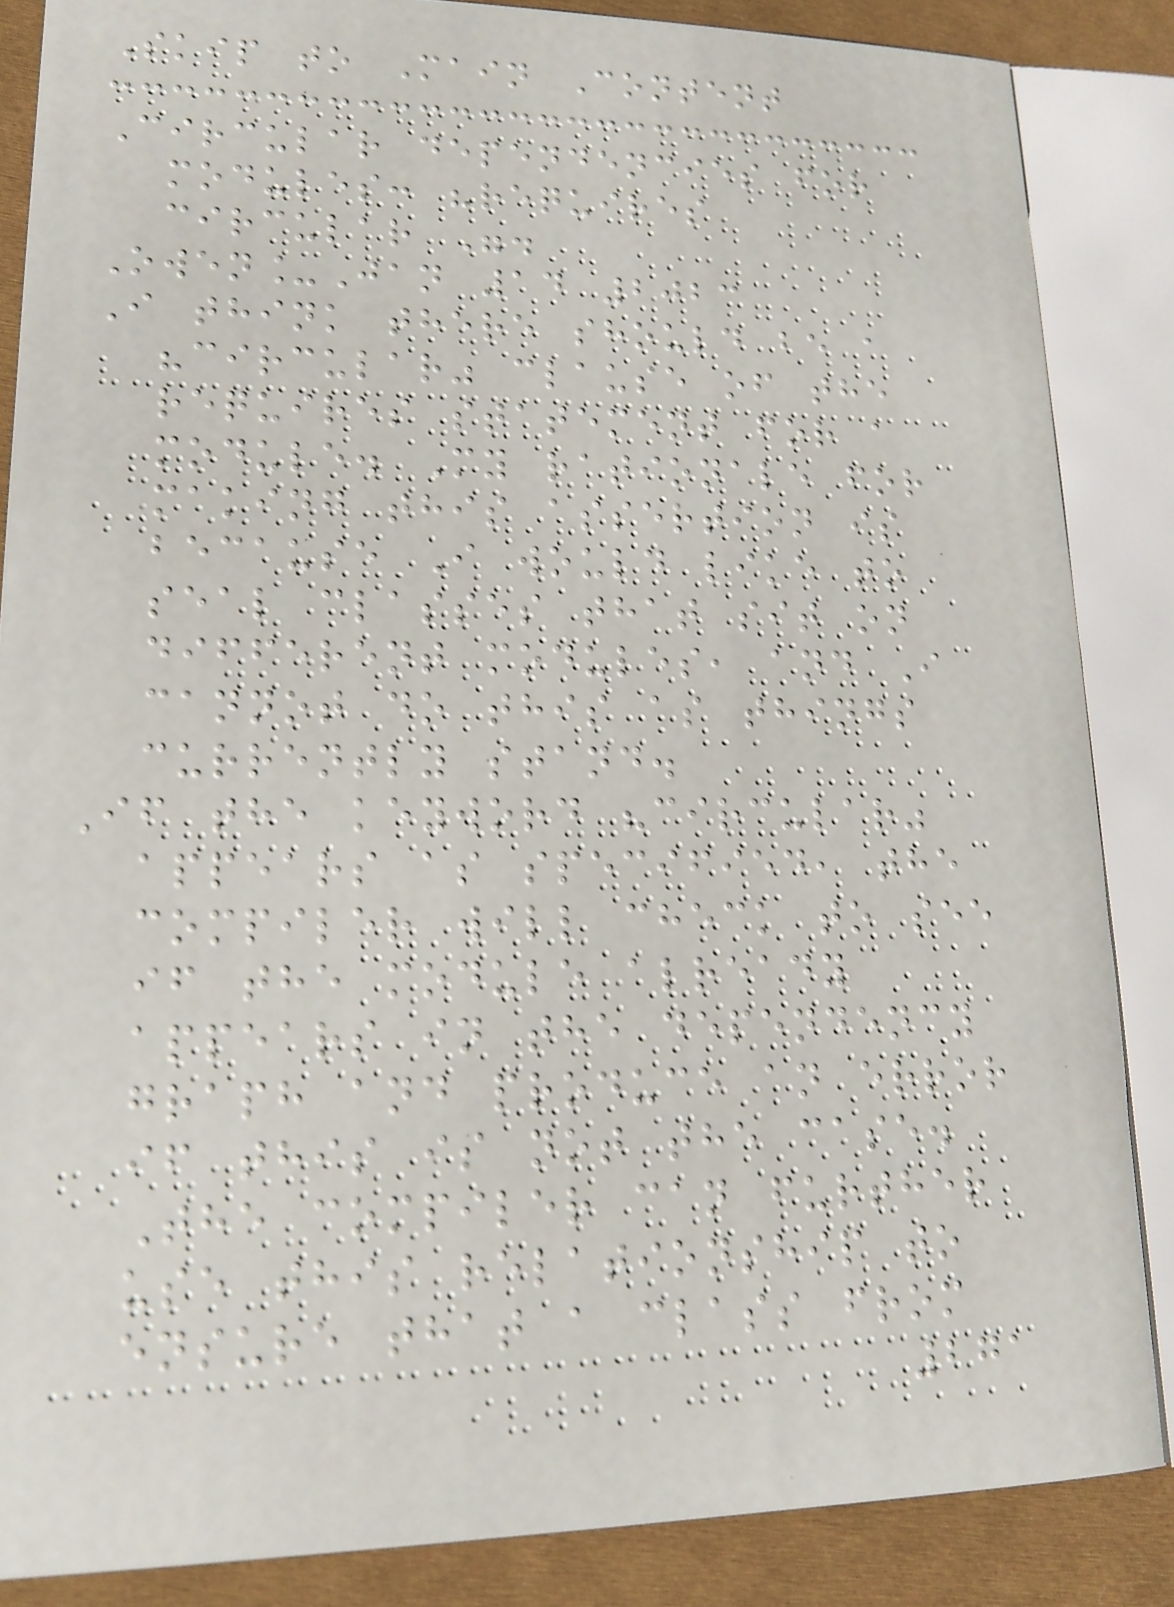Skip to Main Content
Circular dependencies for
modules: "requires
circular ".
Owen_Jan 14 2023
I think there should be a
"circular" clause of the
requires statement for a
module. My rationale for
making this assertion is
because I would like to
seal classes that sit on
different modules, and I
cannot do this as things
currently stand.
If the keyword "circular"
appears as specified, the
compiler will check to see
if the module already
appears in the dependency
graph and produce an error
if this is not the case.
The compiler can further
use this relationship to
ensure that a class from
271
